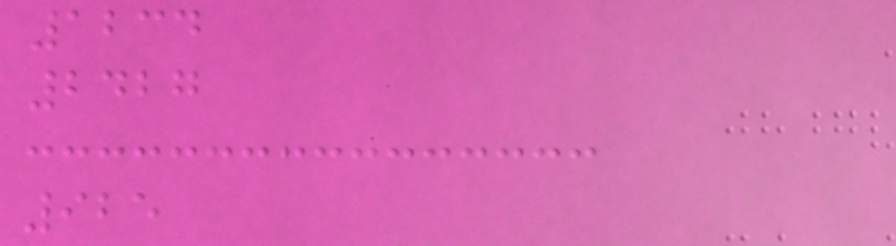1234
2427
925
